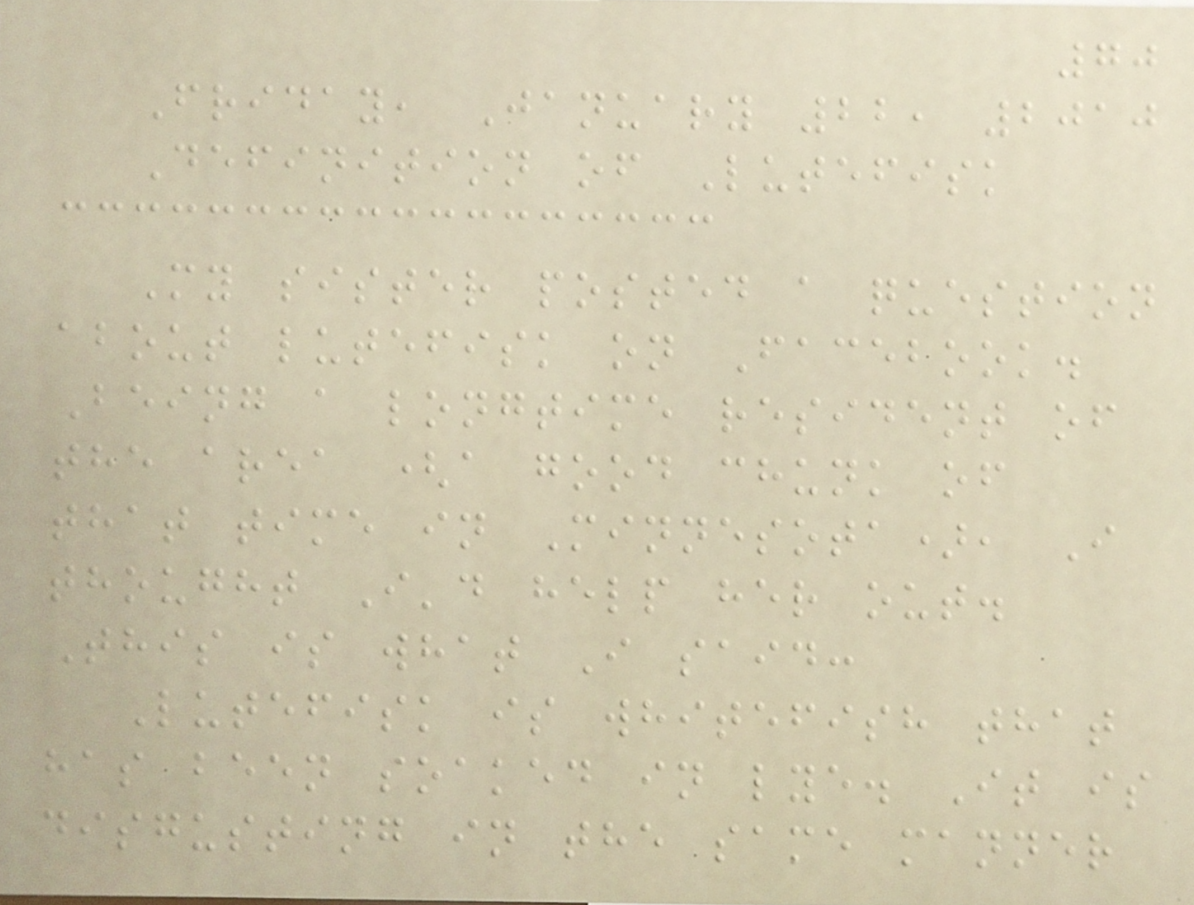70
Friday, January 22, 2010
Definition of Lutefisk
My sister posted a question
about lutefisk on Facebook.
Being a longtime resident of
the area (a good chunk of
that time in Minnesota), I
thought I'd help her out.
This is what I said:
Lutefisk is whitefish that
has been soaked in lye. It is
disgusting in the same manner
